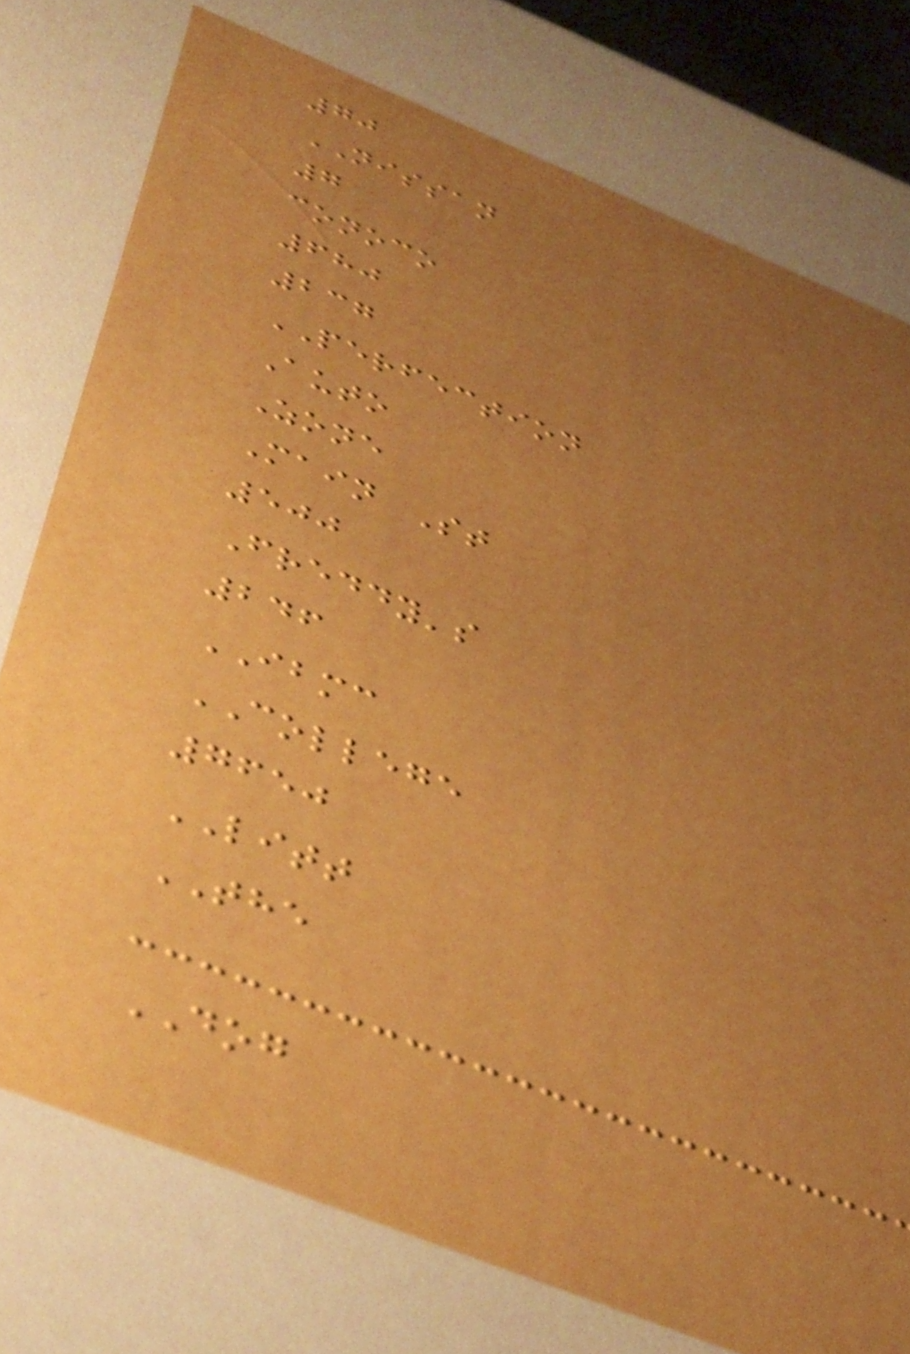70
NISSAN
7
conoco
680
237
PERFECTION
Auto
Zone
Main St
500
Freddy's
246
IBMC
COLLEGE
7650
LITT
THE
DOG
